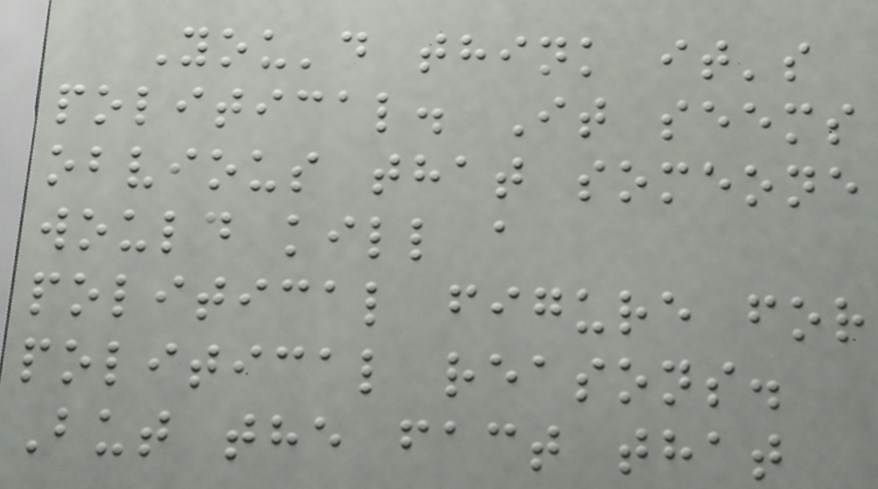You'd think it's
political. It seems
obvious that someone
would kill a
political figure for
political reasons.
But the fact that
